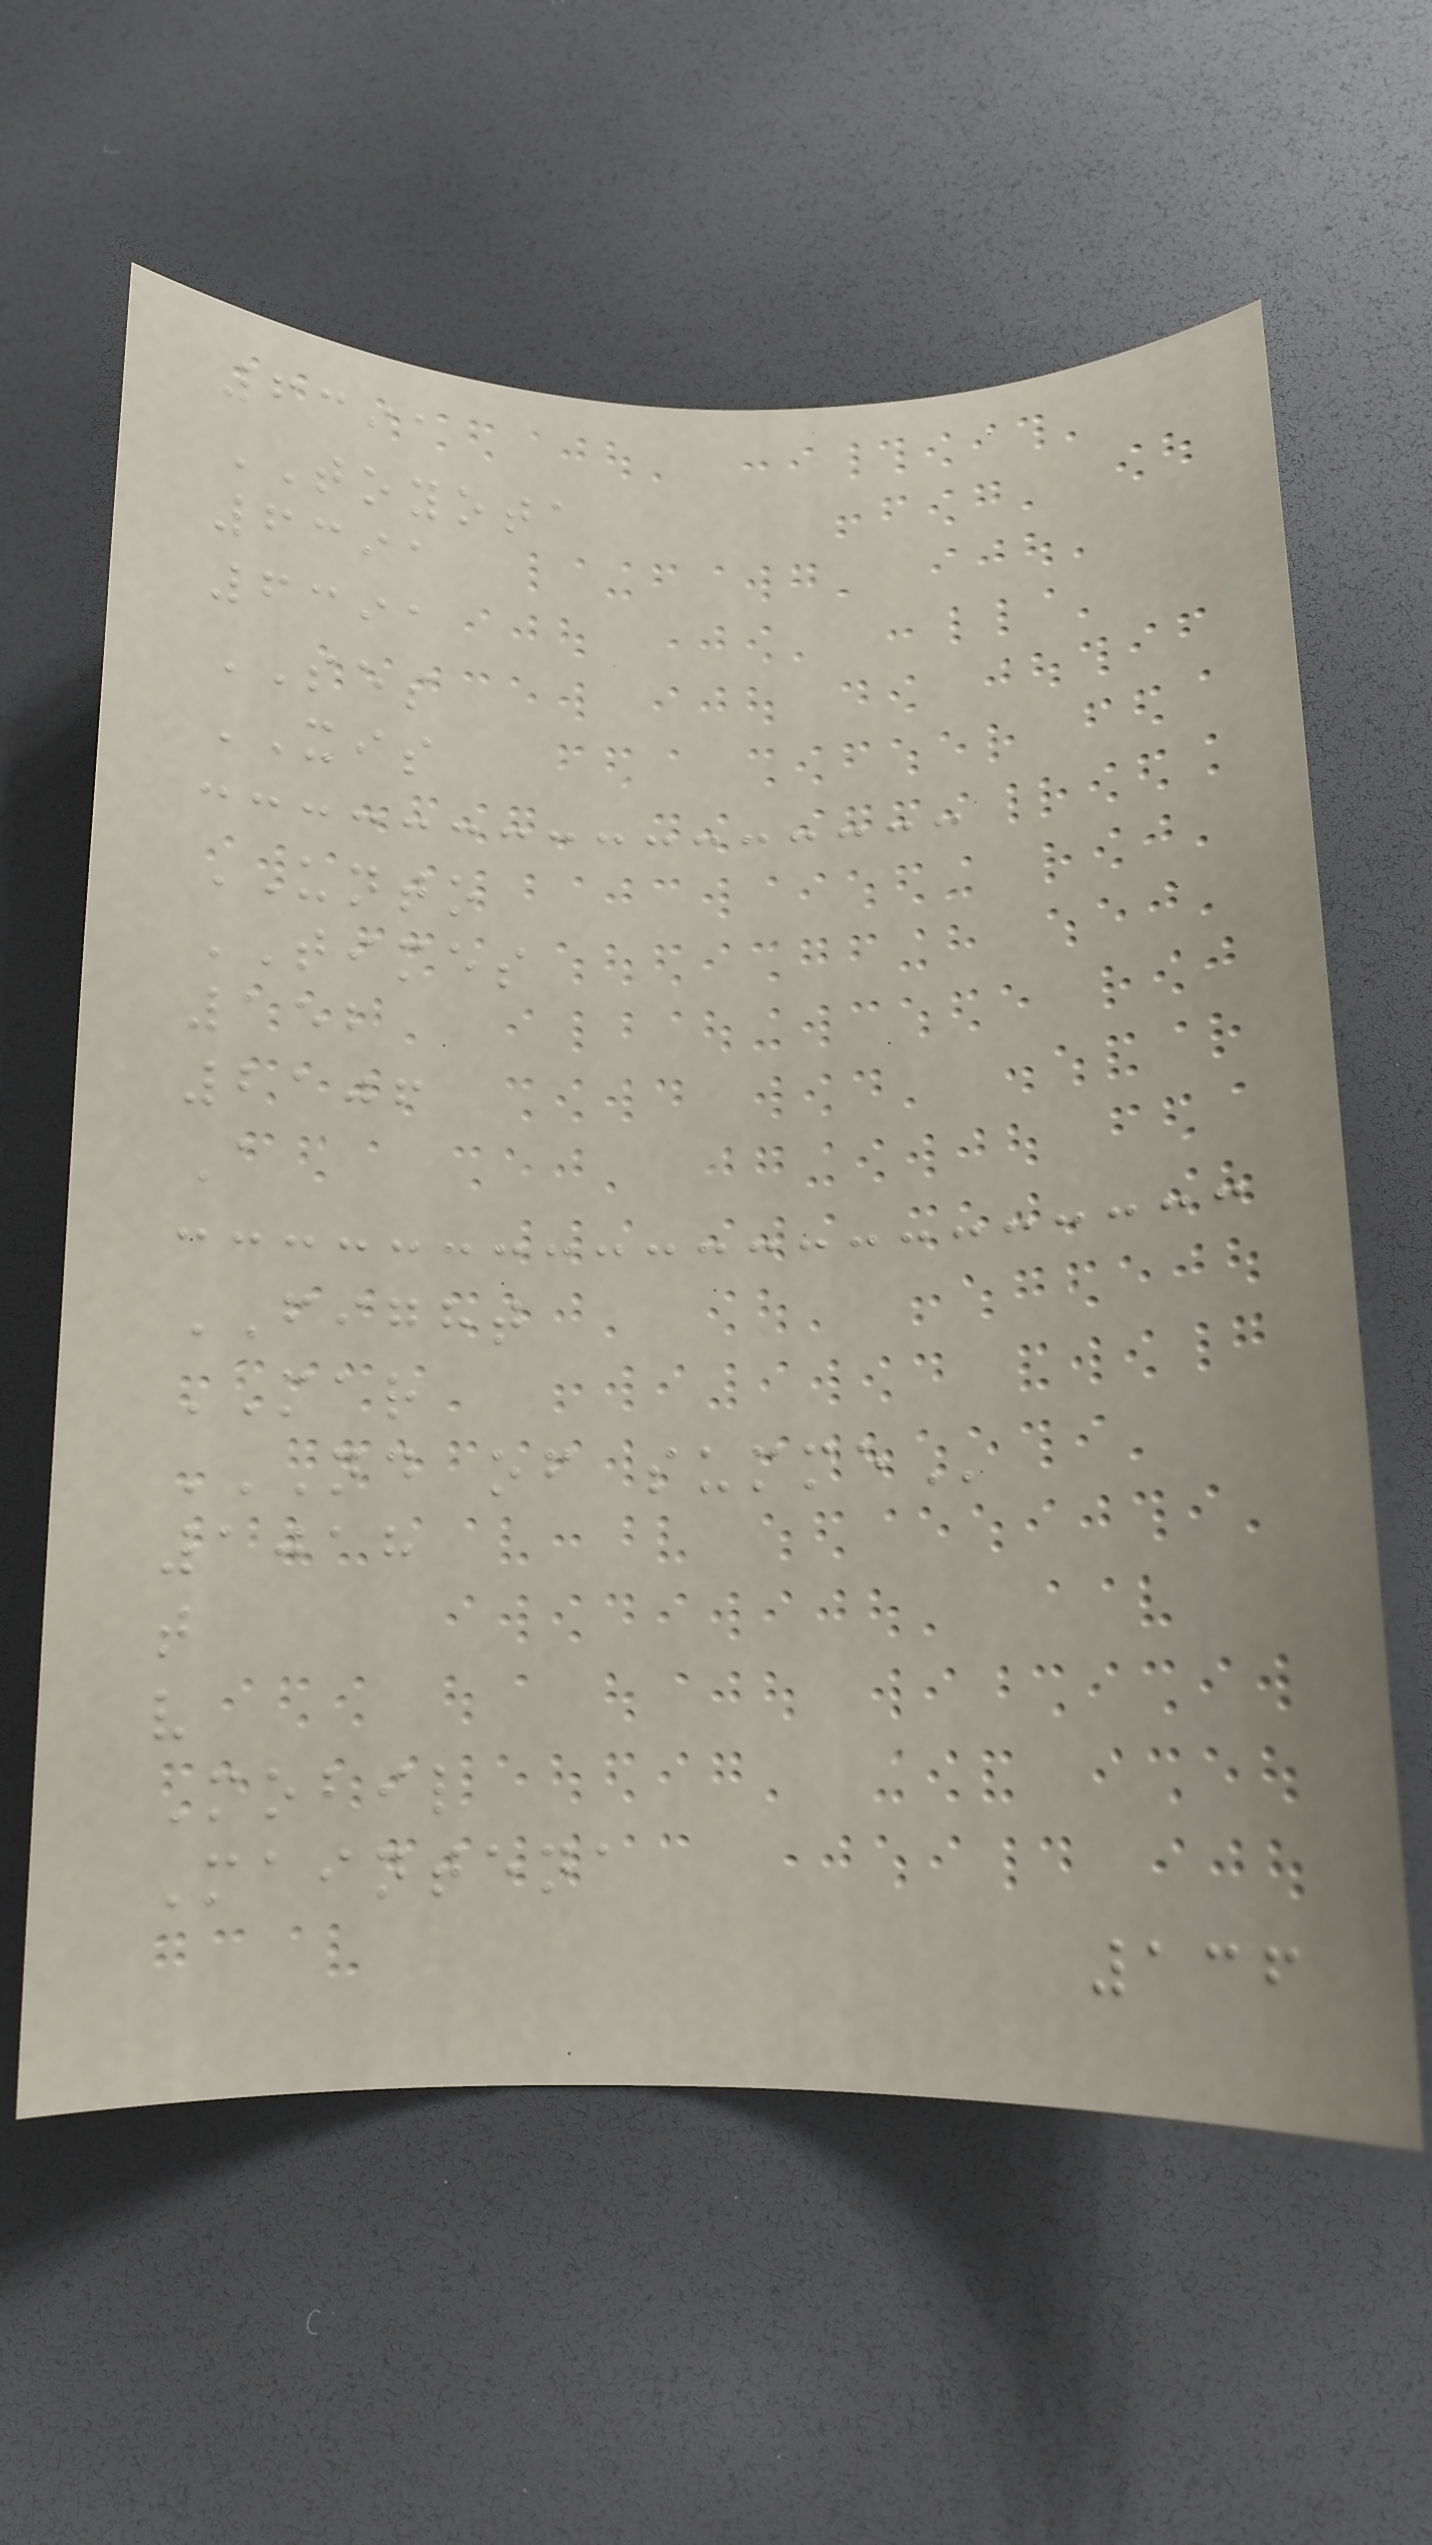6391
TOYOTA
6391
6391
SES
XIS
UNTO
TIMES
152
2106
A
FIGHT
MAR
ND OF SUMME
1018
t
v
Mobil
Maintena
136
